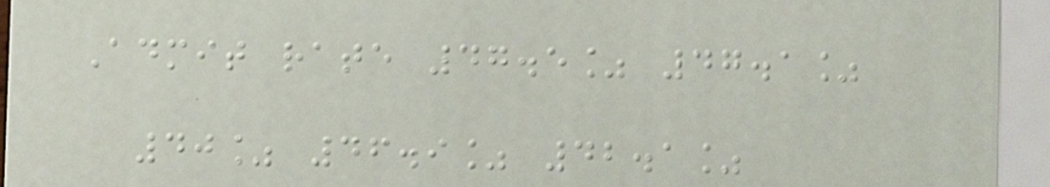Admit rate 47.5% 47.1%
40% 46.9% 42.1%
